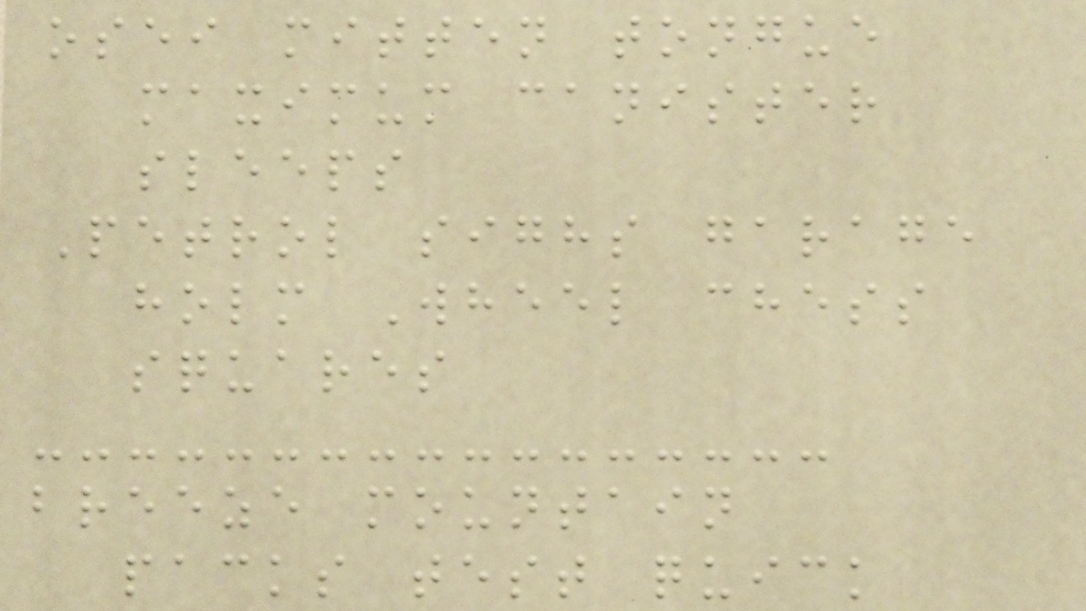osei mitten tongue
maximum canister
sleeps
Petrol sighs garage
holm Wheel chess
squares
breeze mountain
packs test quick
